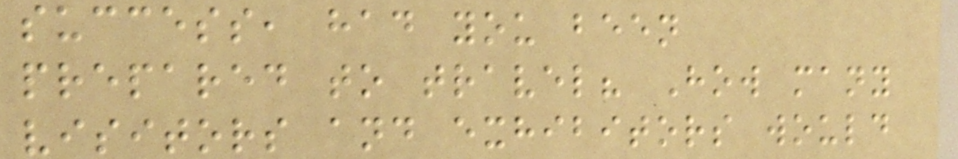success, had you been
prepared to travel? How many
visitors and exhibitors would
